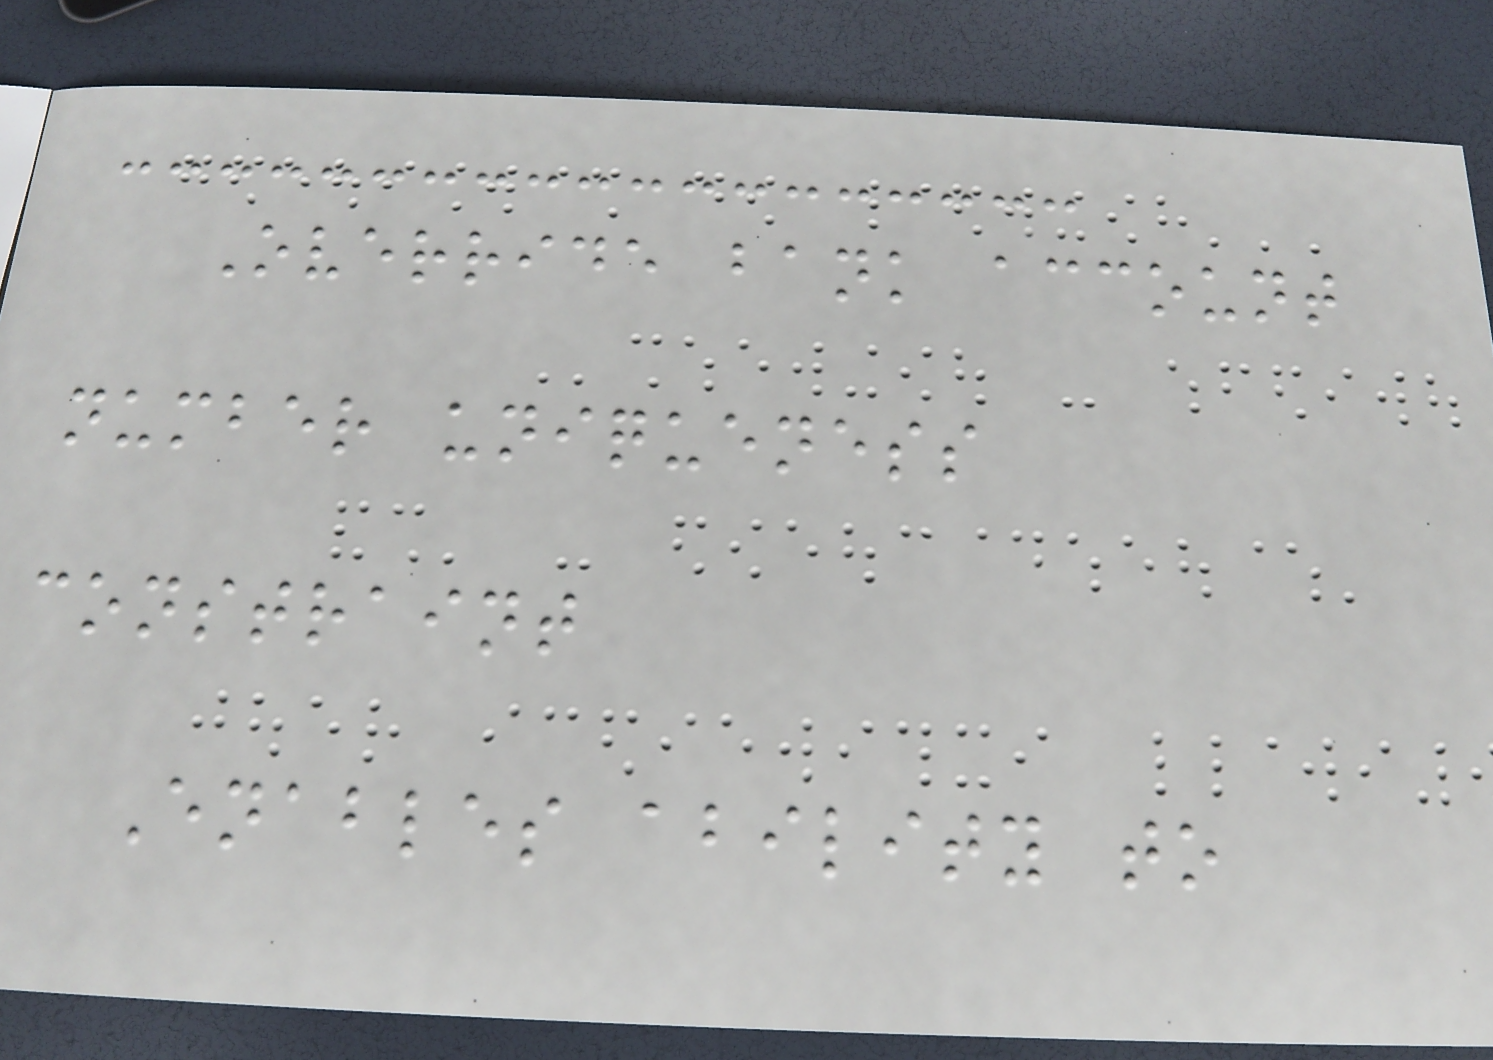Override bank account
number uniqueness
constraint
Enables ability to
